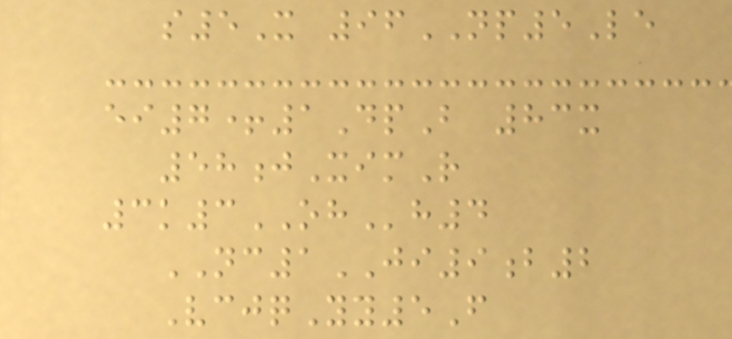s5X 96NP5Le
ei7+1DpB 83x
58jXimR
3k3OHh4
NC1JI9b2
VcjqYy5F
